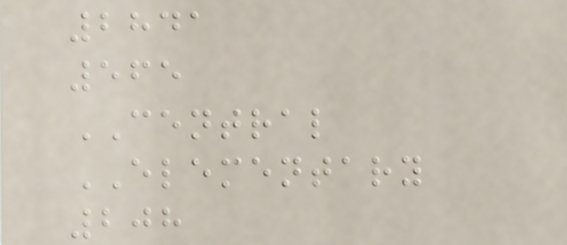2841
565
CENTRAL
ELEMENTARY
208
